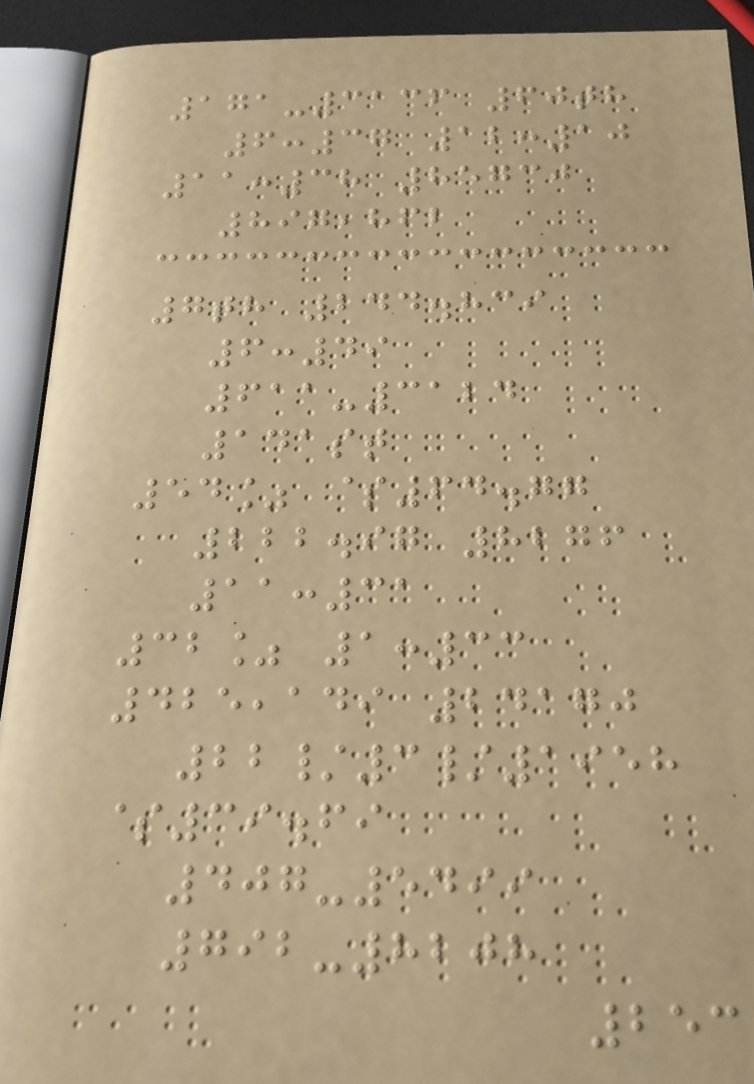171-3136 60th
6:37 12:10
11:38 85730
897,862
7th 244.839
6:49
611-3124
141st
54% $64.77
222.97 8276
11:31
32% 1:33
425,149 24170
22/3/1958
$39.69
407-5499
792-8208
253
